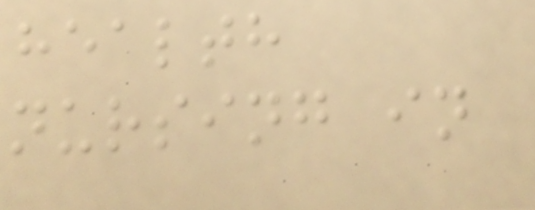health
nursing in
